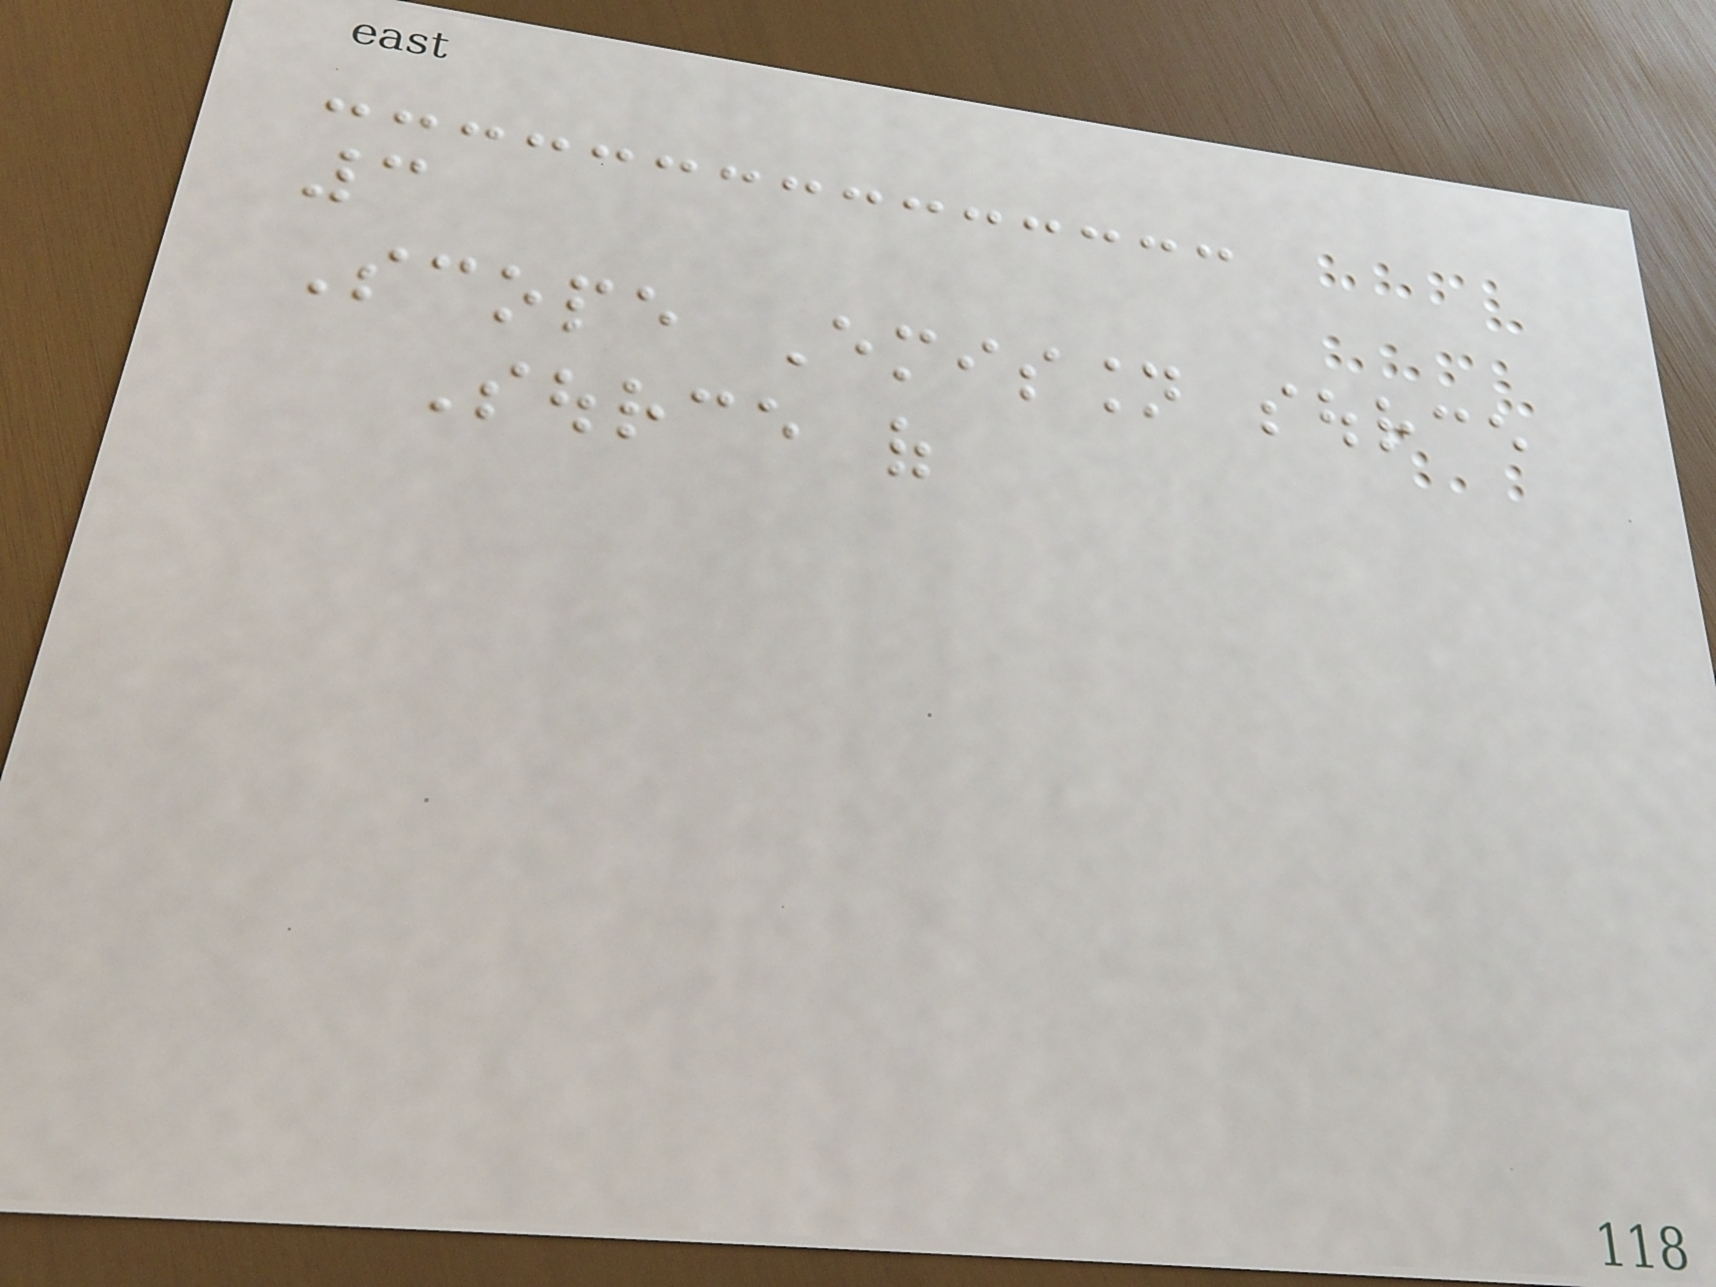3
Scope Emission source
Source of
